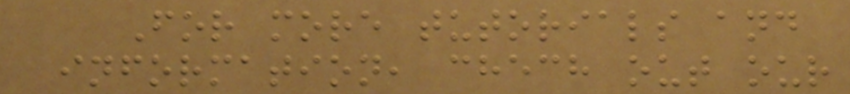For more tutorials and
information, chech out our
